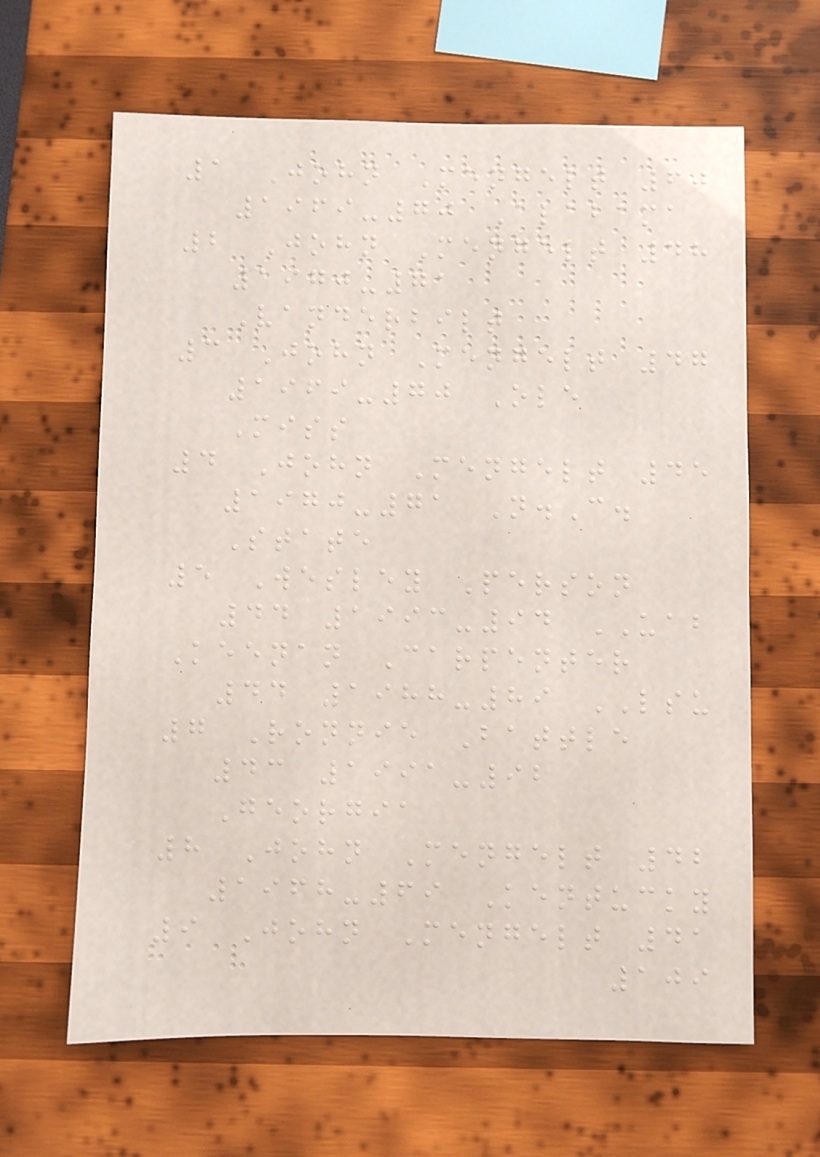1 John Mengelt 60
1969-70 Alabama
2 John Mengelt 48
1970-71
Vanderbilt
3 John Mengelt 47
1969-70 Ole
Miss
4 John Mengelt 45
1970-71 N.C.
State
5 Wesley Person
44 1993-94 UAB
Keenan Carpenter
44 1988-89 LSU
7 Ronnie Battle
43 1991-92
Georgia
8 John Mengelt 42
1968-69 Kentucky
9 John Mengelt 41
109
